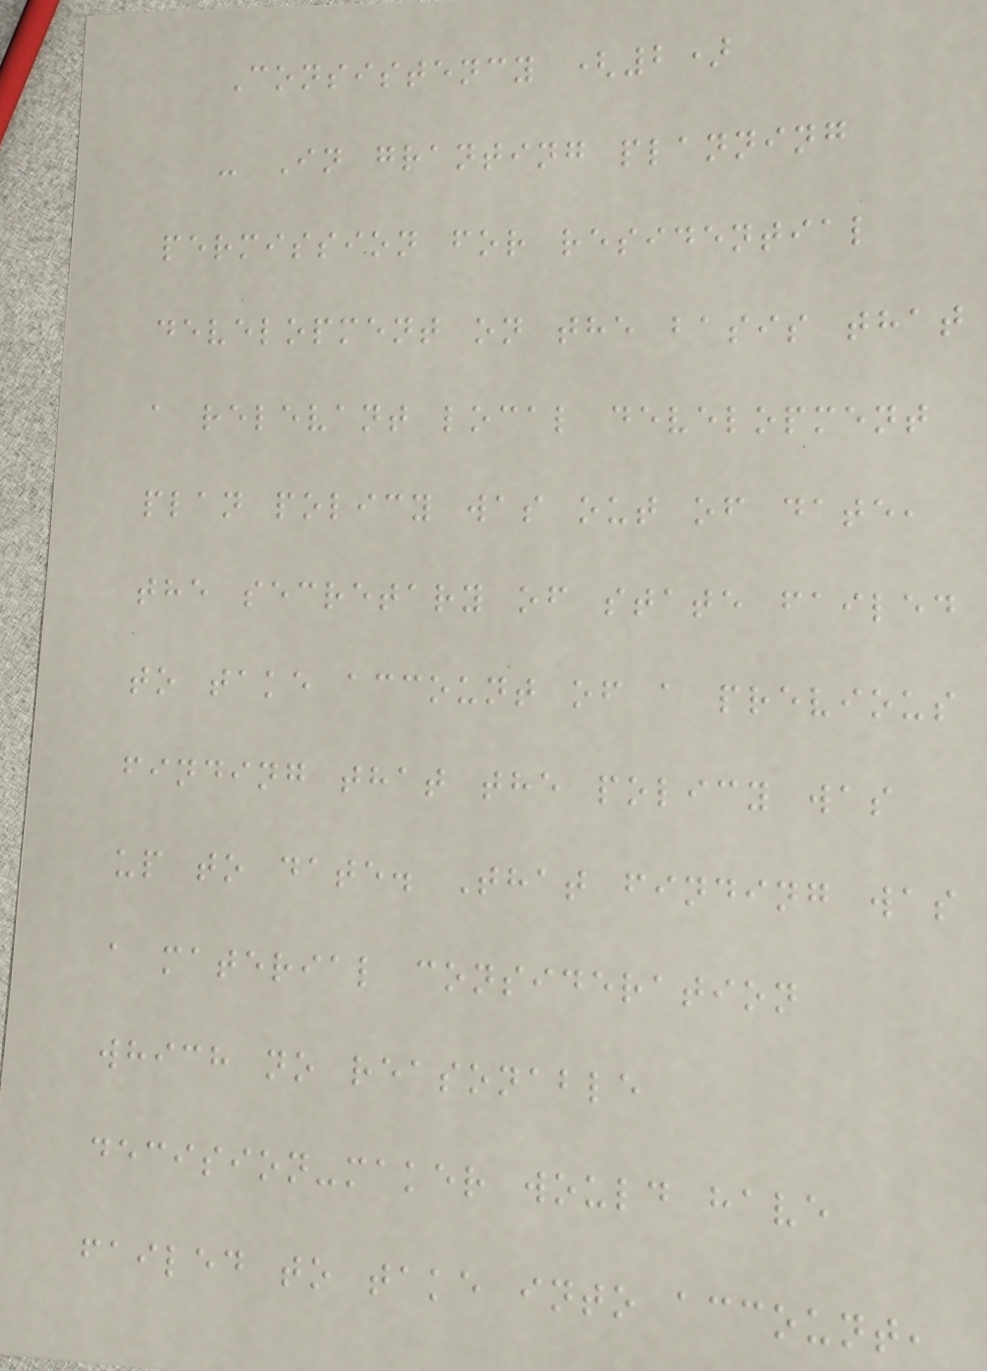Consistency (2)
- In granting planning
permission for residential
development on the basis that
a relevant local development
plan policy was out of date,
the secretary of state failed
to take account of a previous
finding that the policy was
up to date. That finding was
a material consideration
which no reasonable
decision-maker would have
failed to take into account,
